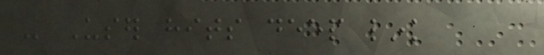- User hits deep link
